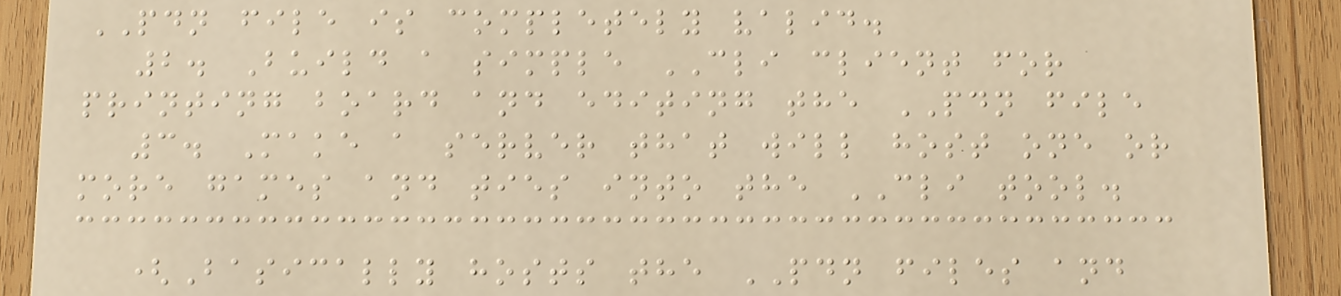PDN file is completely valid.
2. Build a simple CLI client for
printing board and editing the PDN file
3. Make a server that will host one or
more games and ties into the CLI tool.
(Basically hosts the PDN files and
